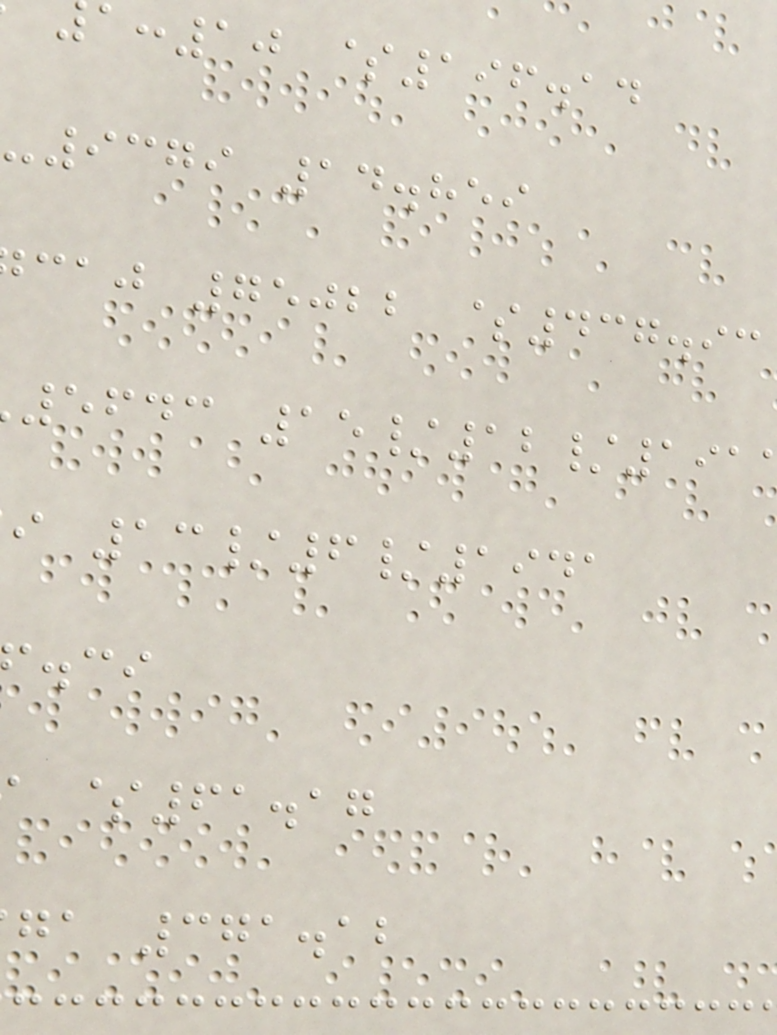:10 $196.14
-9379 14.859
caj 75022 $437.93
5643 15/12/191
i 13/6/1941
$61.17
ga 371.12
